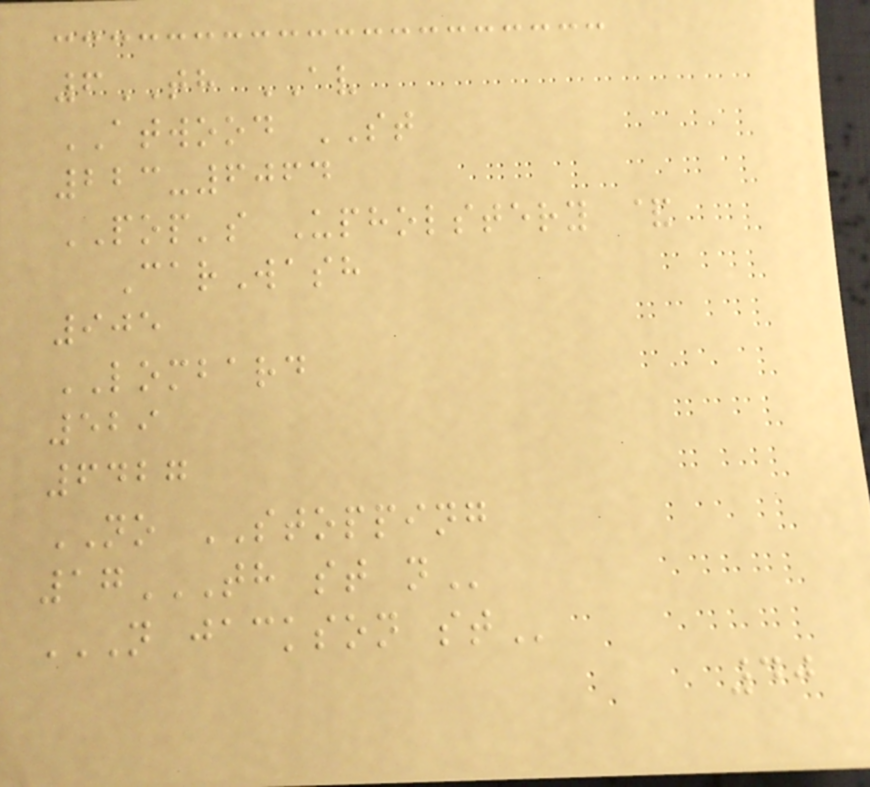6TH AV
ATWOOD ST
223-6064
POP's Upholstery &
CarWash
905
LOMBARD
529
6427
NO STOPPING
17TH ST N
N JACKSON ST
40
